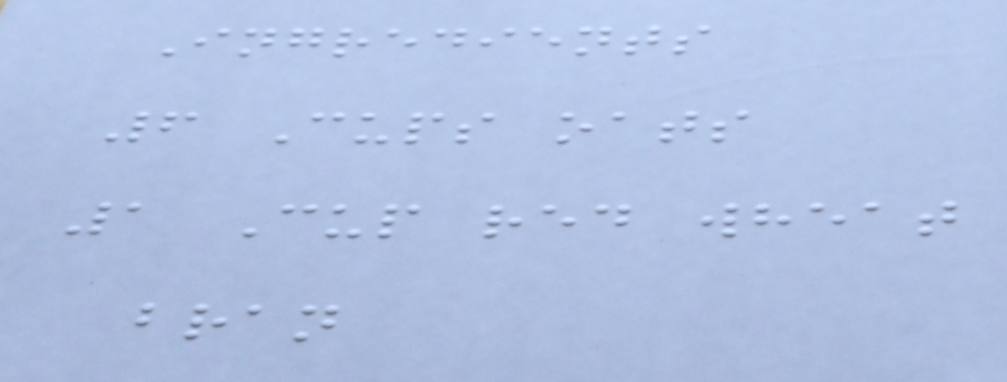Ingredients
6 Cups oats
1 Cup red wheat
bran
